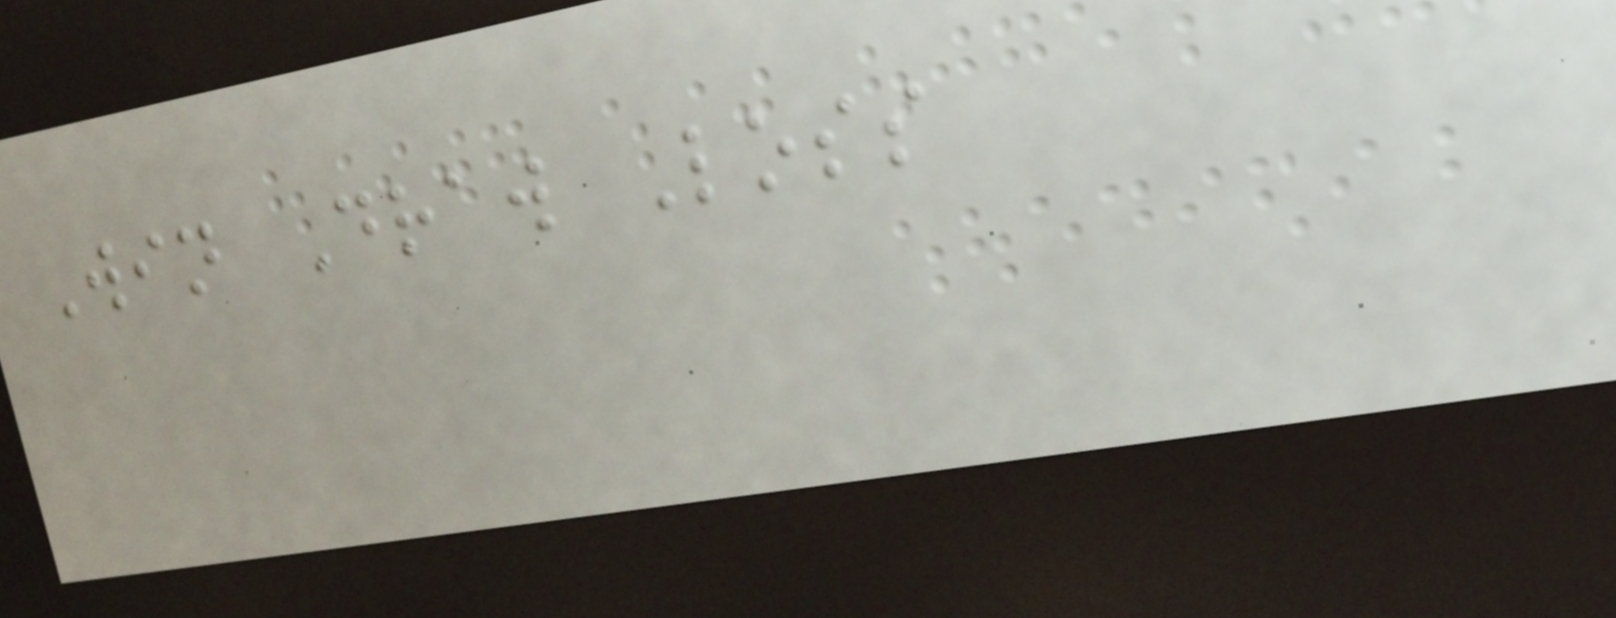Win Draw Loss
